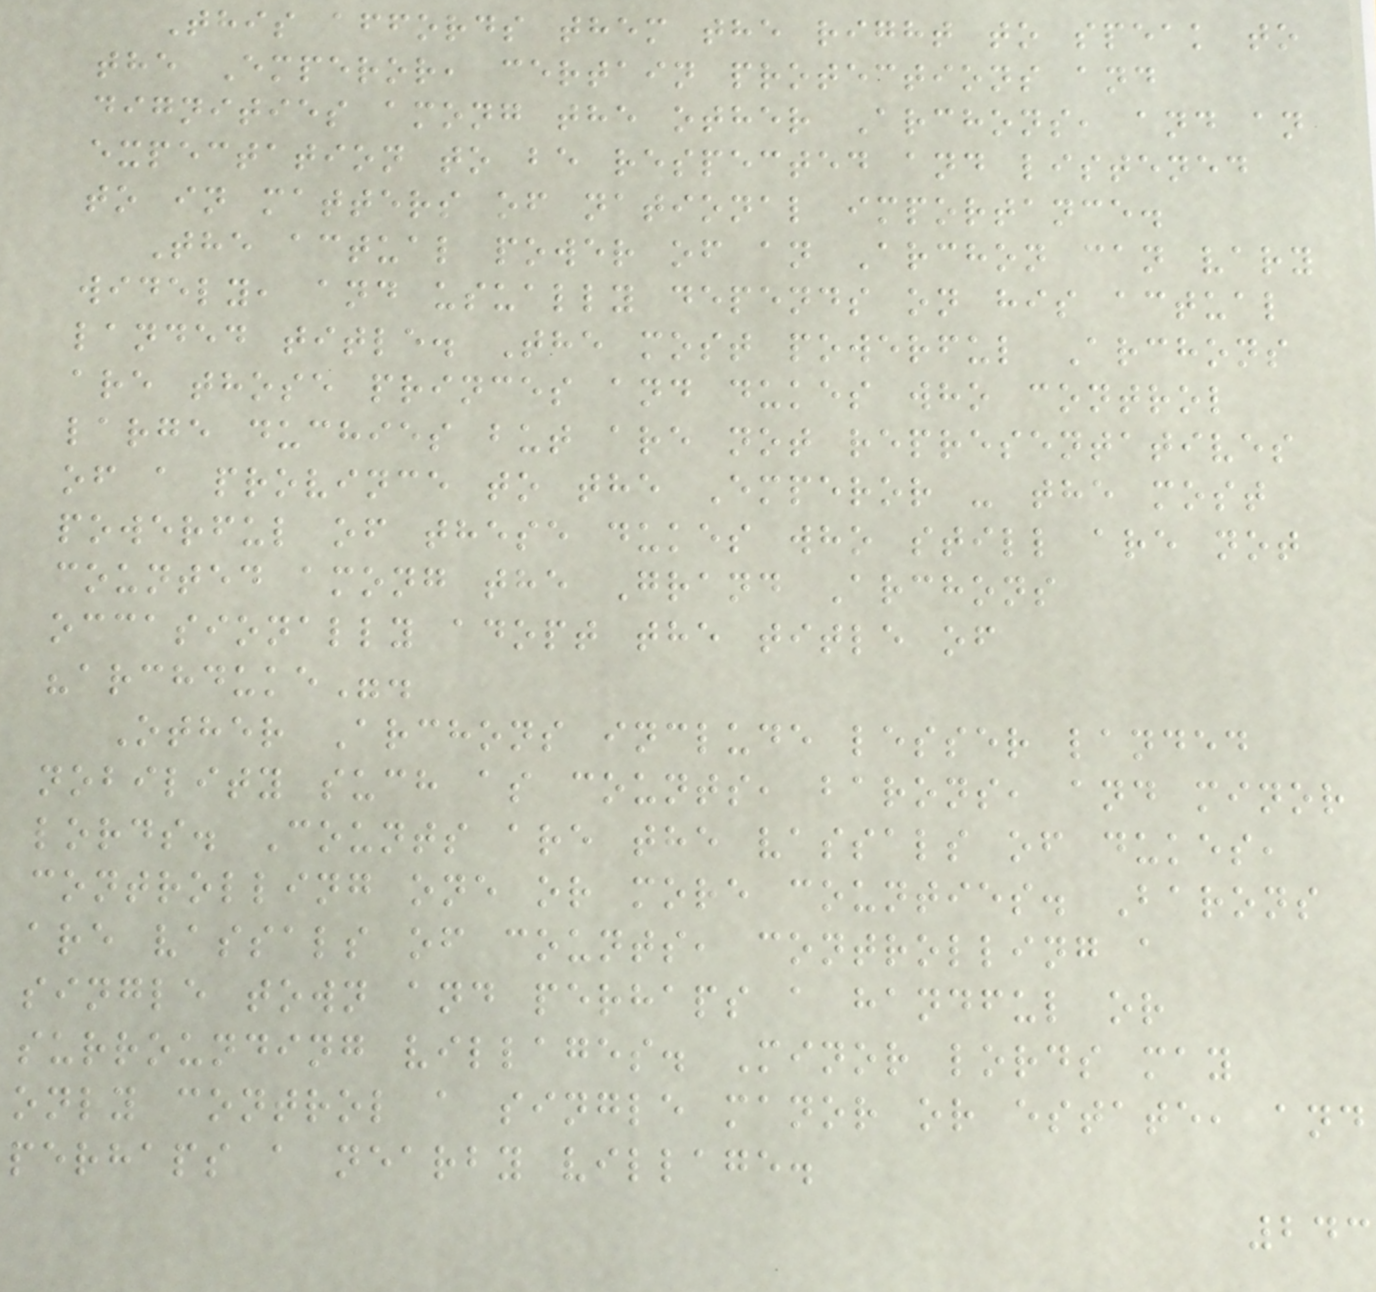This affords them the right to speak to
the Emperor, certain protections and
dignities among the other Archons, and an
expectation to be respected and listened
to in matters of national importance.
The actual power of an Archon can vary
widely, and usually depends on his actual
landed title. The most powerful Archons
are those princes and dukes who control
large duchies but are not representatives
of a province to the Emperor - the most
powerful of these dukes who still are not
counted among the Grand Archons
occasionally adopt the title of
"archduke".
Other Archons include lesser landed
nobility such as counts, barons, and minor
lords. Counts are the vassals of dukes,
controlling one or more counties. Barons
are vassals of counts, controlling a
single town and perhaps a handful or
surrounding villages. Minor lords may
only control a single manor or estate, and
perhaps a nearby village.
243
